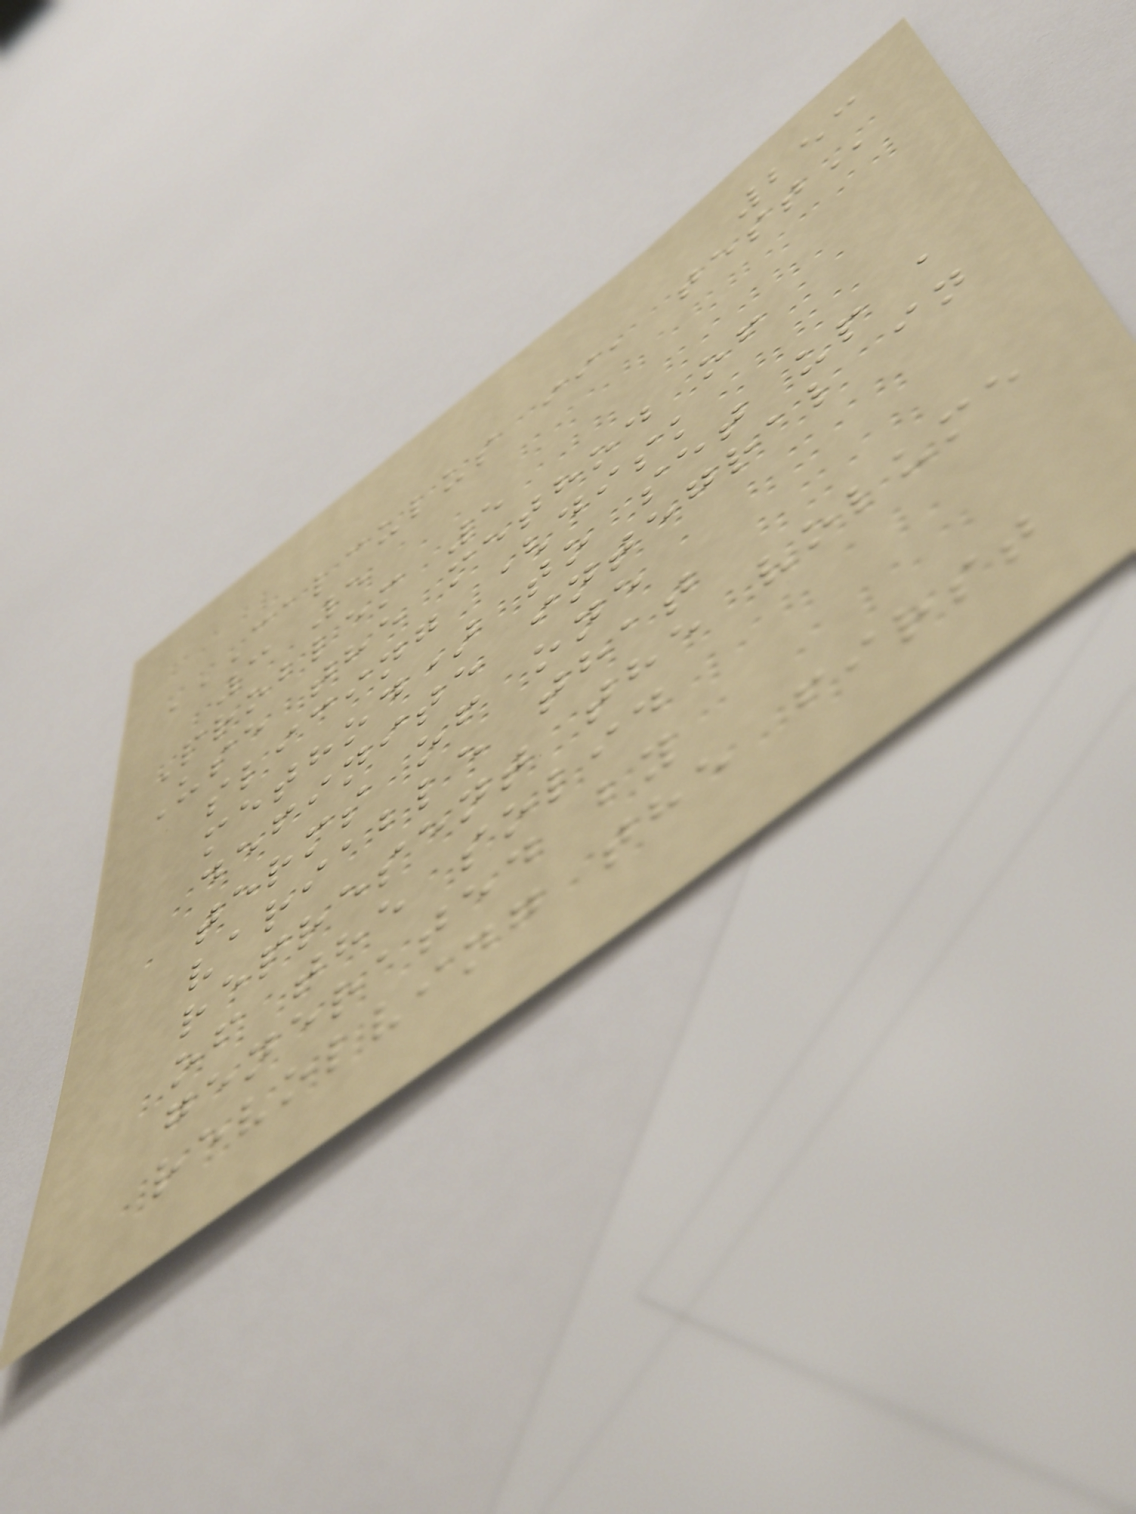253
CALCULUS II, TEST
3 5
Problem 5
Use the method of
slicing (disk
method) to set up a
definite integral in
terms of one
variable that
represent the volume
of the solid
generated by
revolving the first
